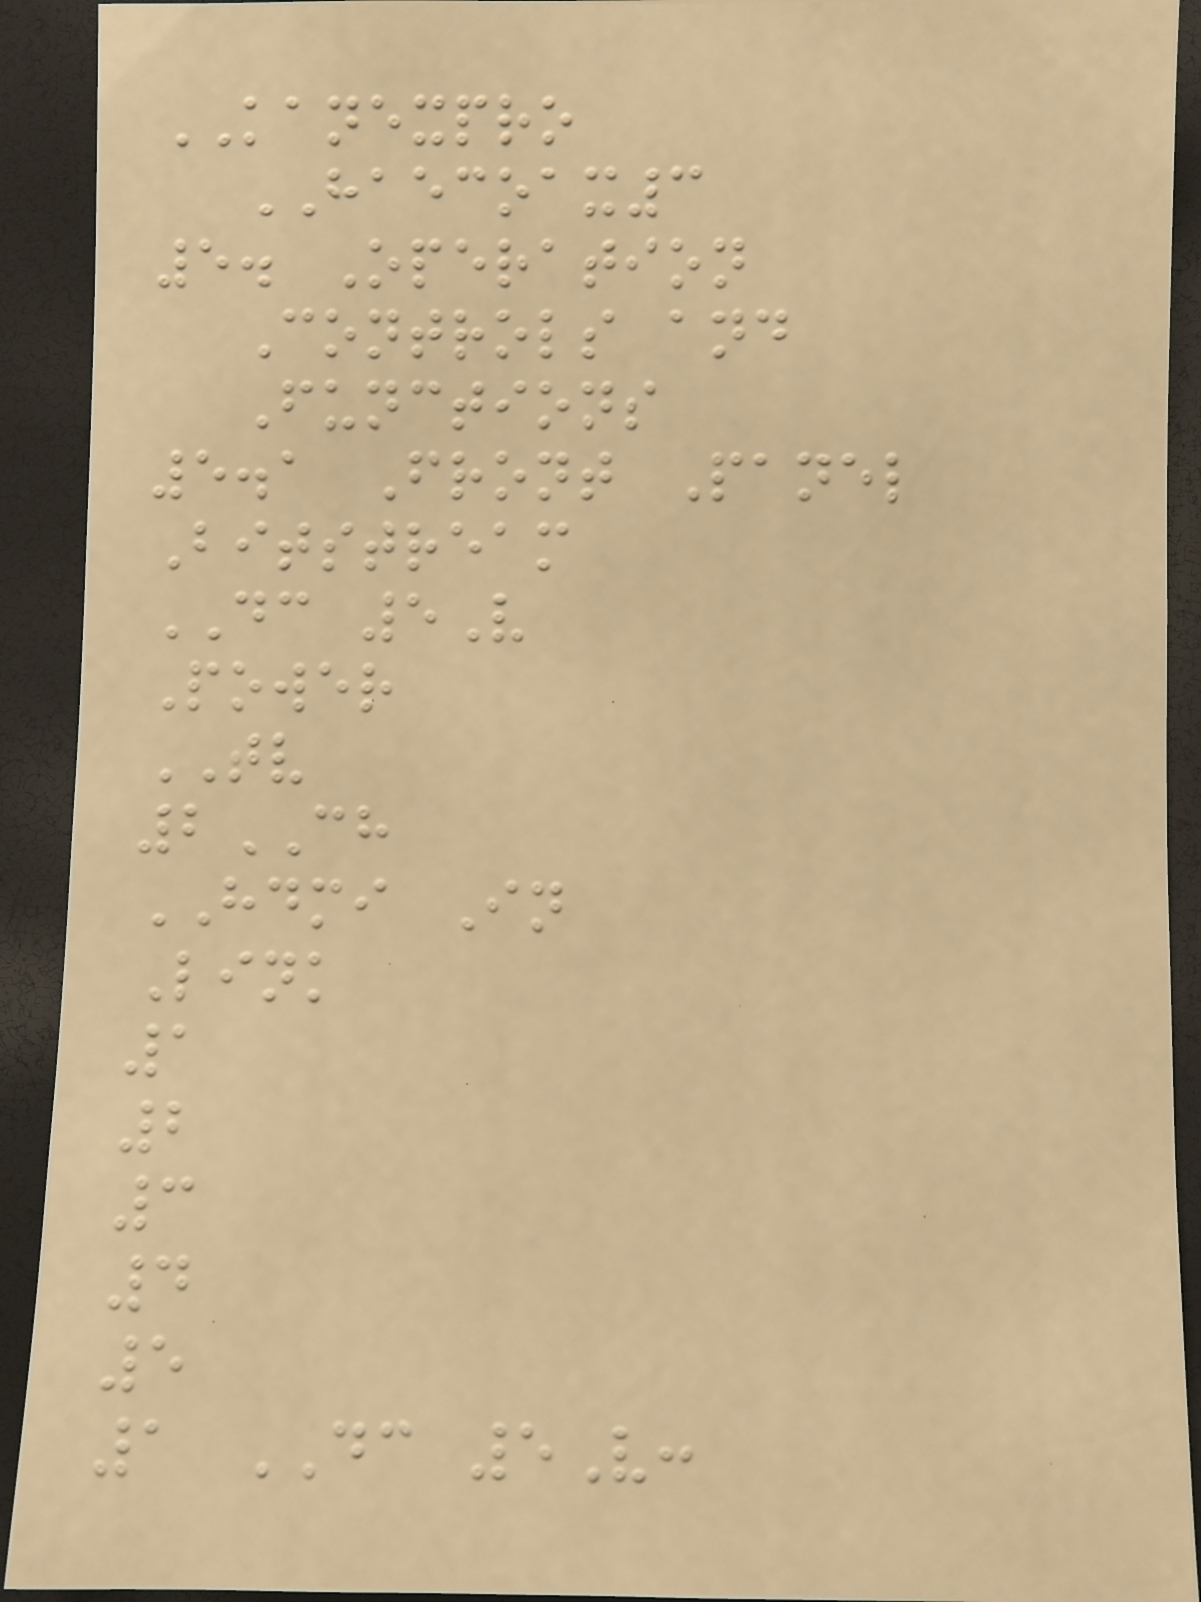KANEXPRO
HAECOAX3
5. Operation
Controls and
Functions
5.1 Front Panel
Bitstream
DC 5V
Power
TV
2CH
HDMI In
Link
1
2
3
4
5
1 DC 5V:
